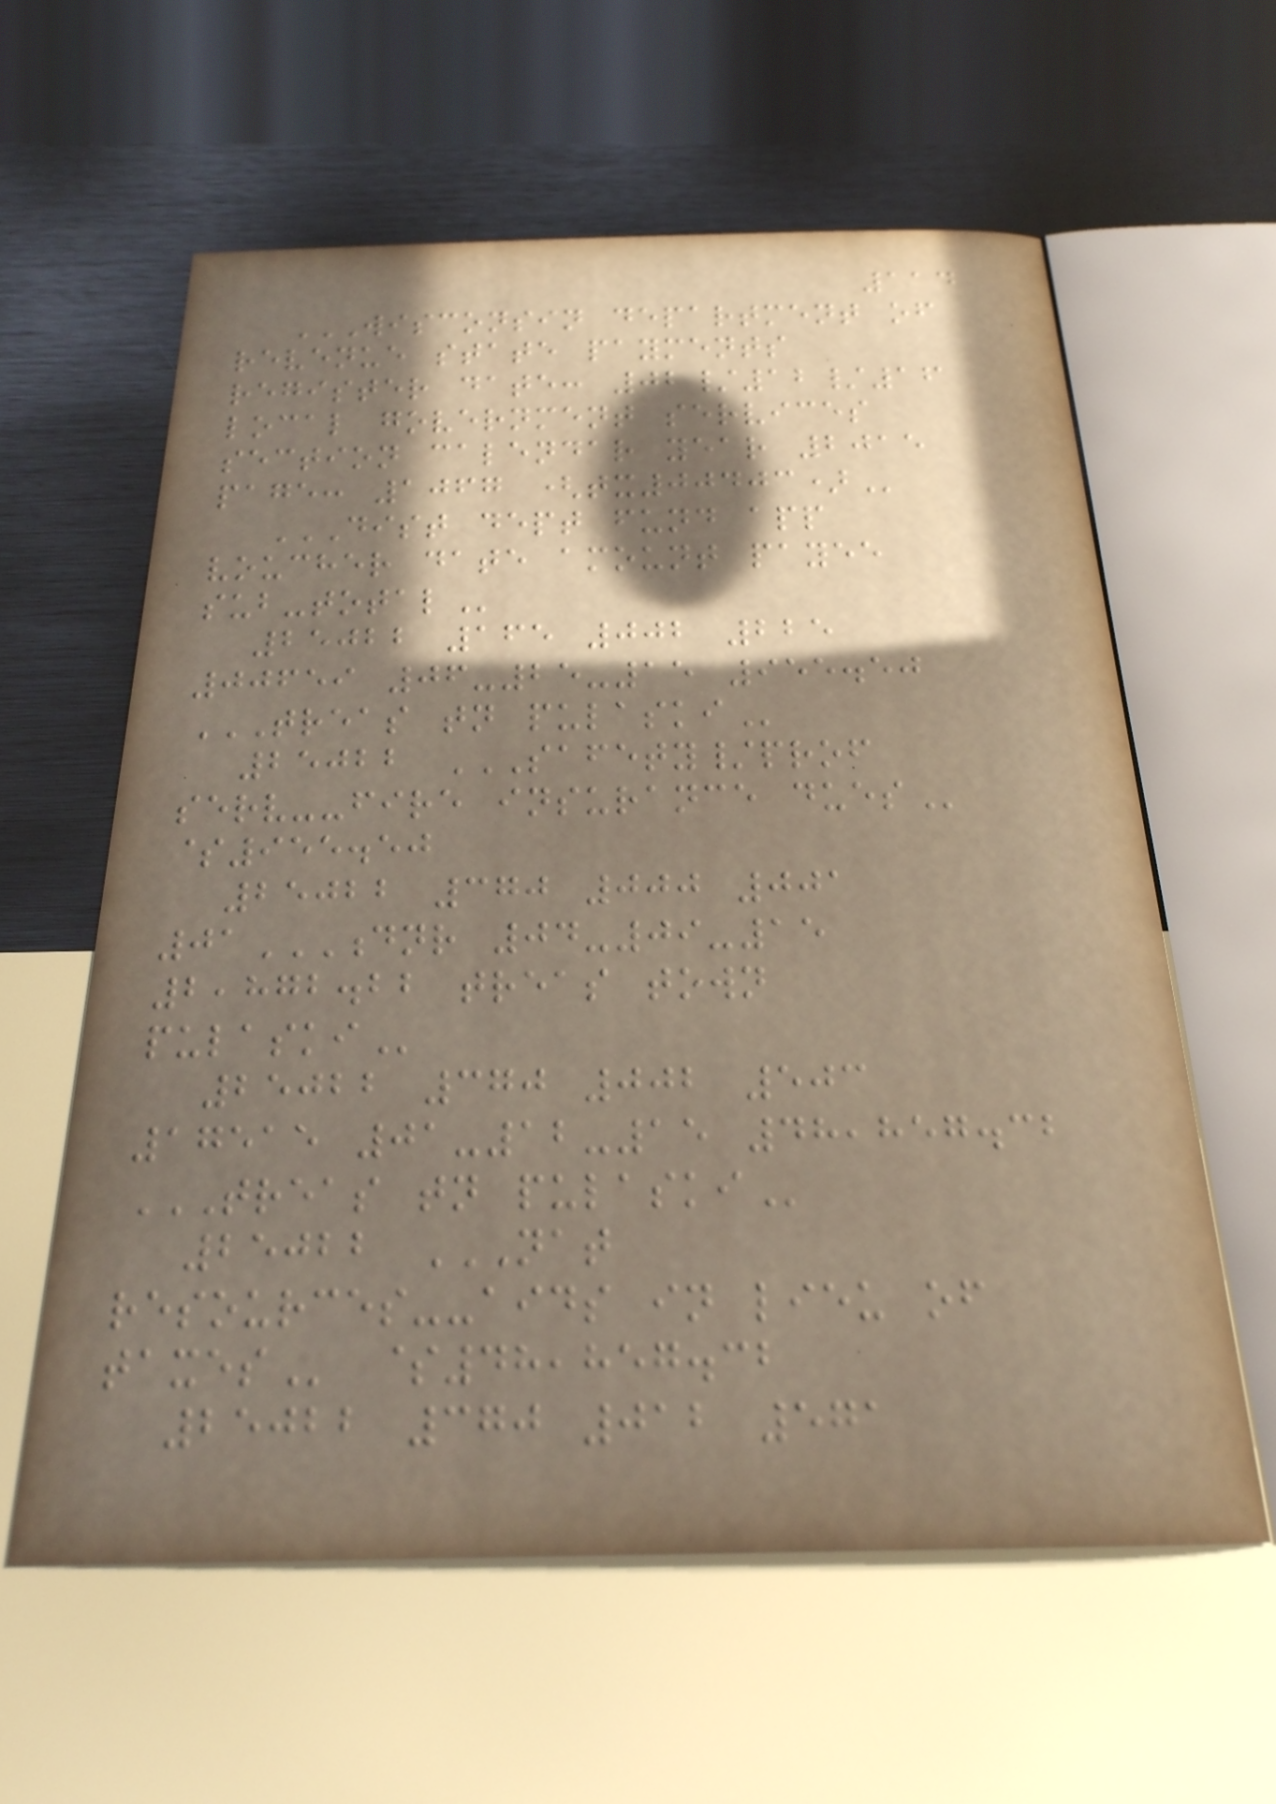114
WISCONSIN DEPARTMENT OF
REVENUE STATE PAYMENTS
REGISTER DATE: 02/12/16
LOCAL GOVERNMENT SERVICES
SECTION CALENDAR YEAR 2015
PAGE: 1067 (TX00403)
DIST DEPT FUND APP
VOUCHER DATE AMOUNT PAYEE
SUB-TOTAL
25022 165 002 225
00659 06-25-15 955.50
TREAS TN PULASKI
25022 SAFETY/PROF
SERV--FIRE INSURANCE DUES
$955.50
25022 370 000 001
01DNR 04-09-15
2,872.22 TREAS TOWN
PULASKI
25022 370 002 503
17515 01-12-15 48,857.32
TREAS TN PULASKI
25022 NAT
RESOURCES--AIDS IN LIEU OF
TAXES $48,857.32
25022 370 012 571
